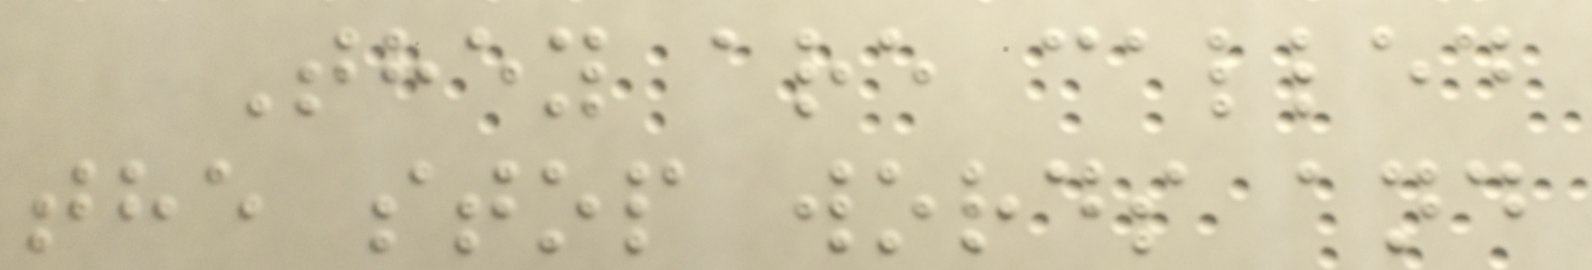They are called
the stop words and
